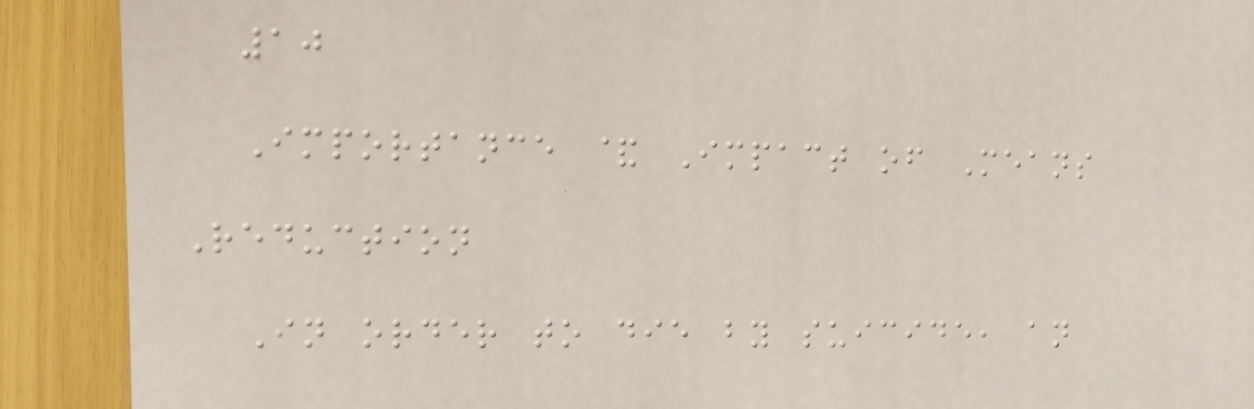10
Importance & Impact of Means
Reduction
In order to die by suicide, an
